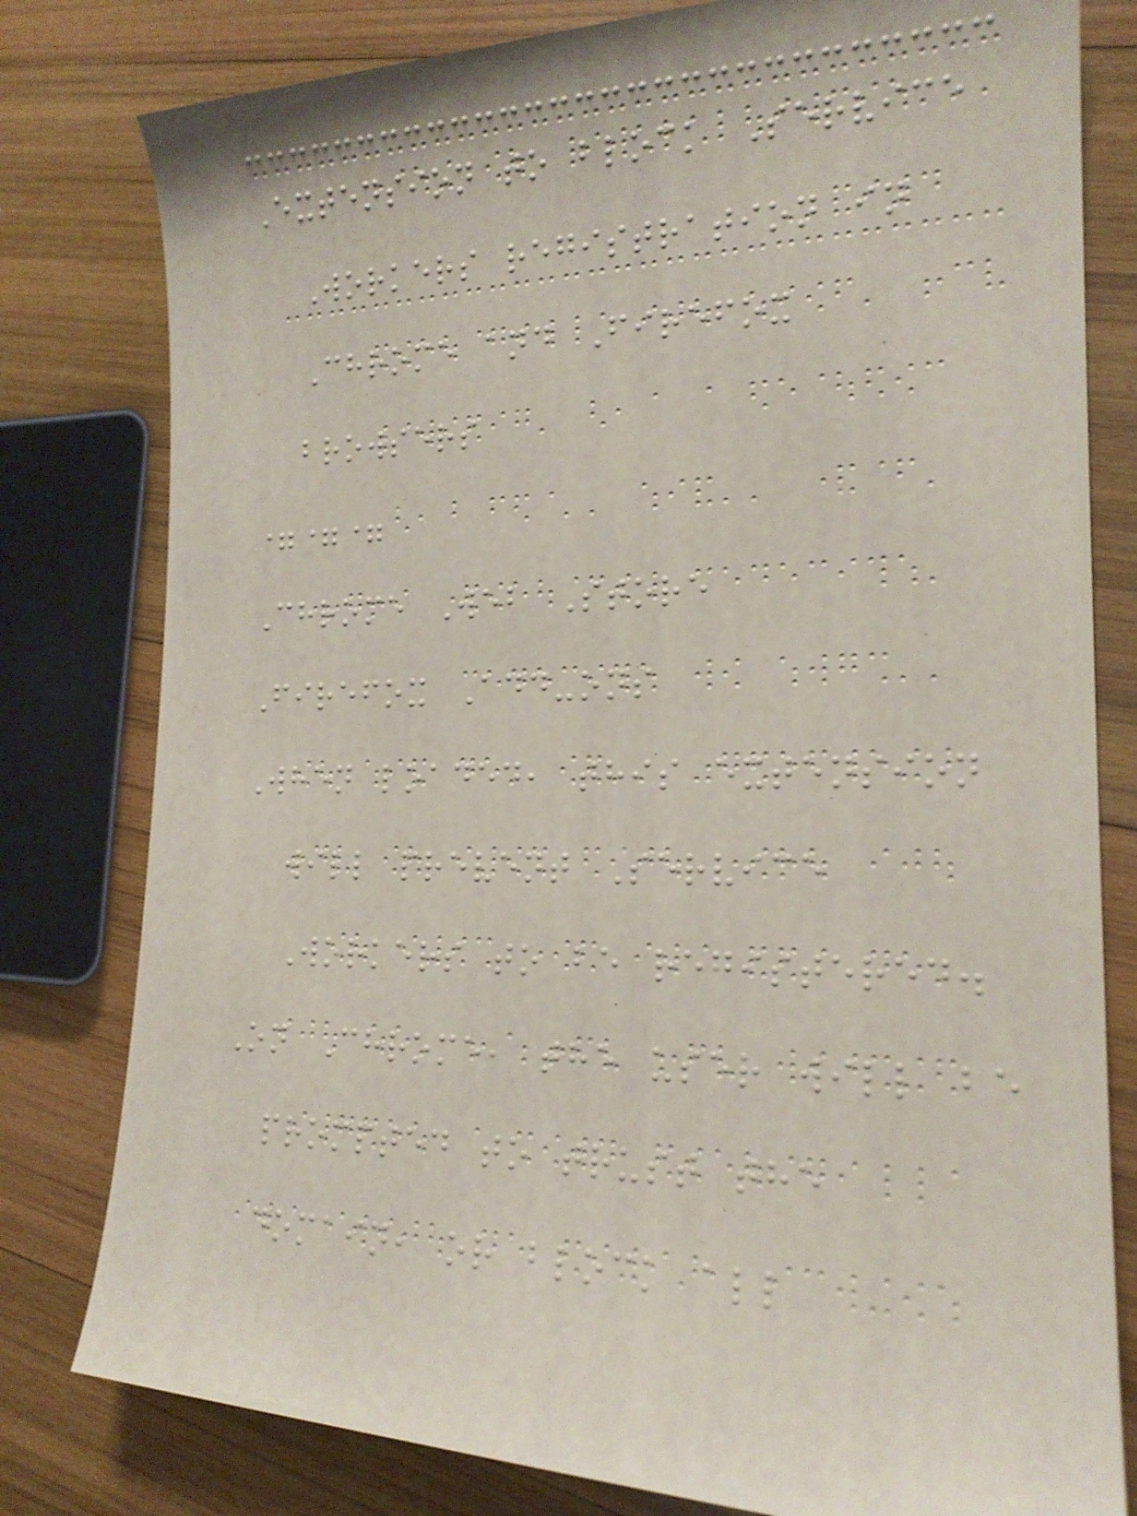Extension to block Service
Workers registration in
Chrome and Firefox
browsers
===
Chrome Web Store
Firefox Add-ons
When loaded, this extension
will prevent Service
Workers to be registered.
On Chrome, the user will be
prompted to trust the
domain, or block all
